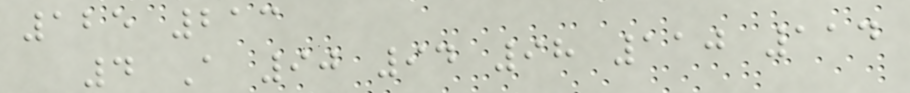125 213
4 A 90 94 98 110 114
